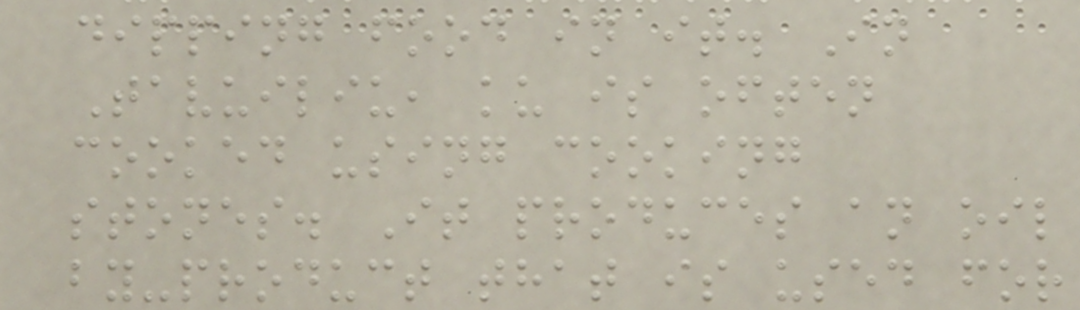dipping food in it. In
Tavuiliu, ku is often
cooked using cooking
stones. It produces an oil
by-product that is used for
